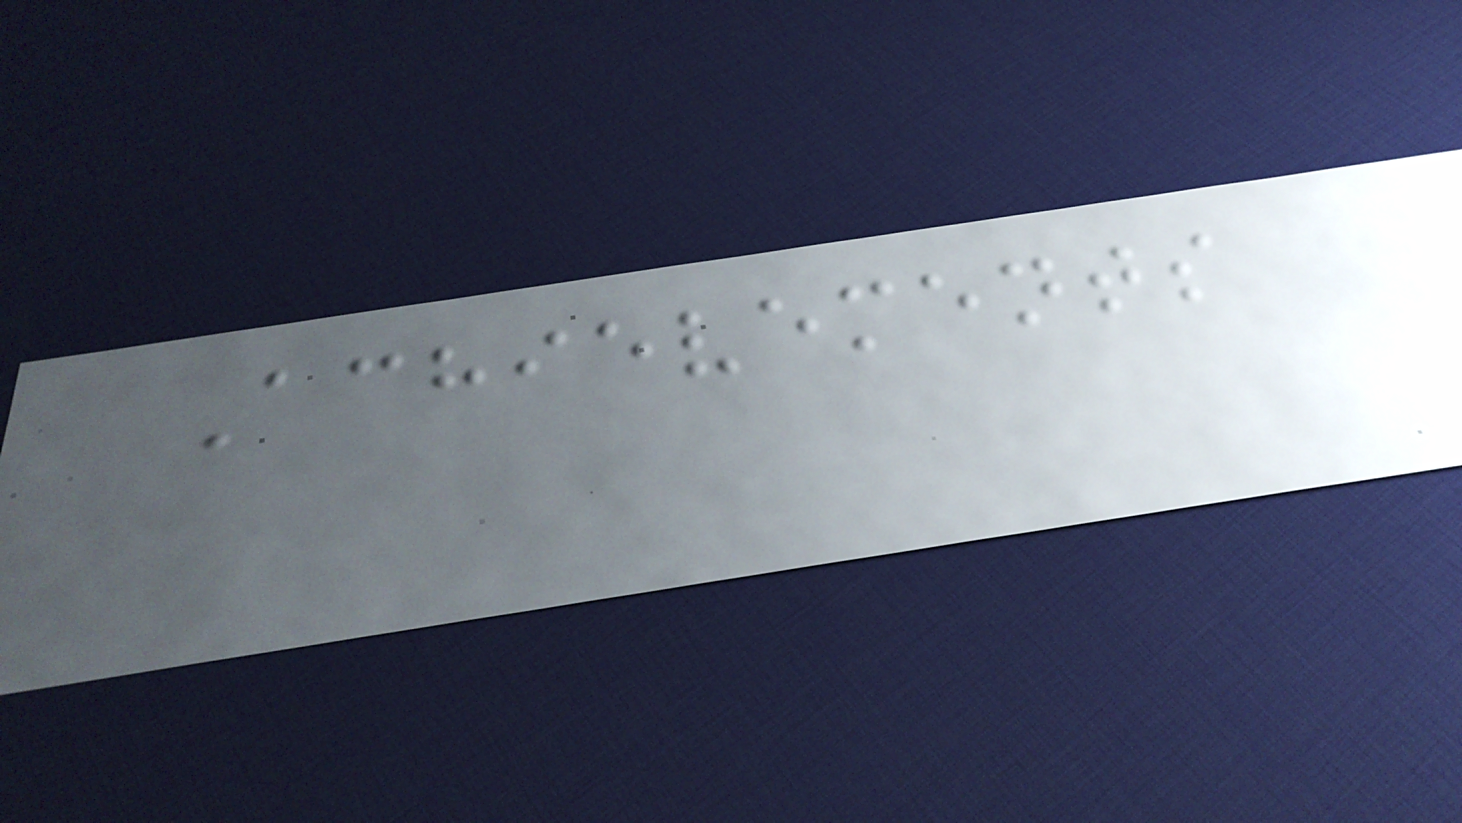Achievements
